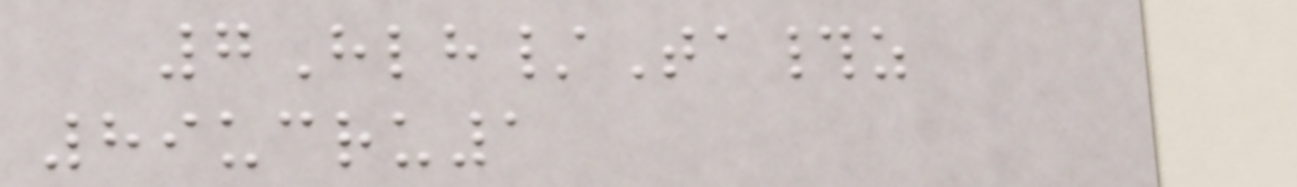7Hlh/Ta#z
89ucru1
